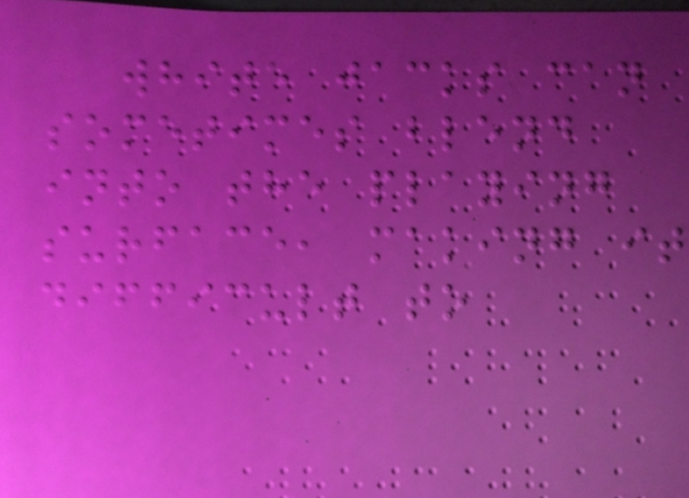white jacks can
sometimes blend
into the playing
surface, making it
difficult to
